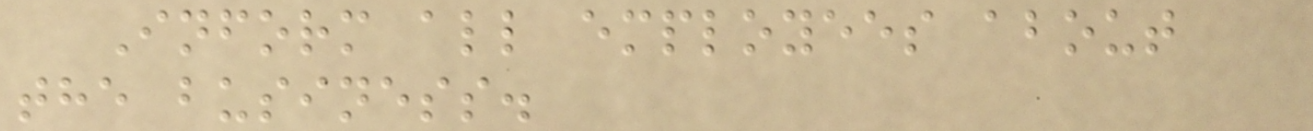Inform all employees about
the business.
